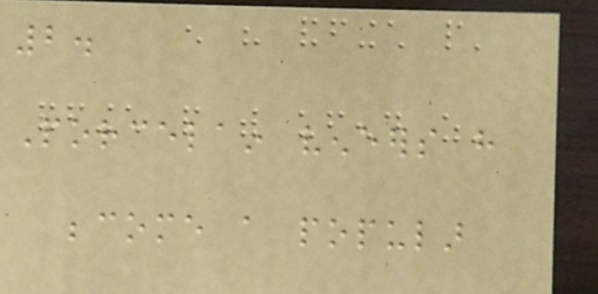2.
Porcelain veneers have
become a popular
